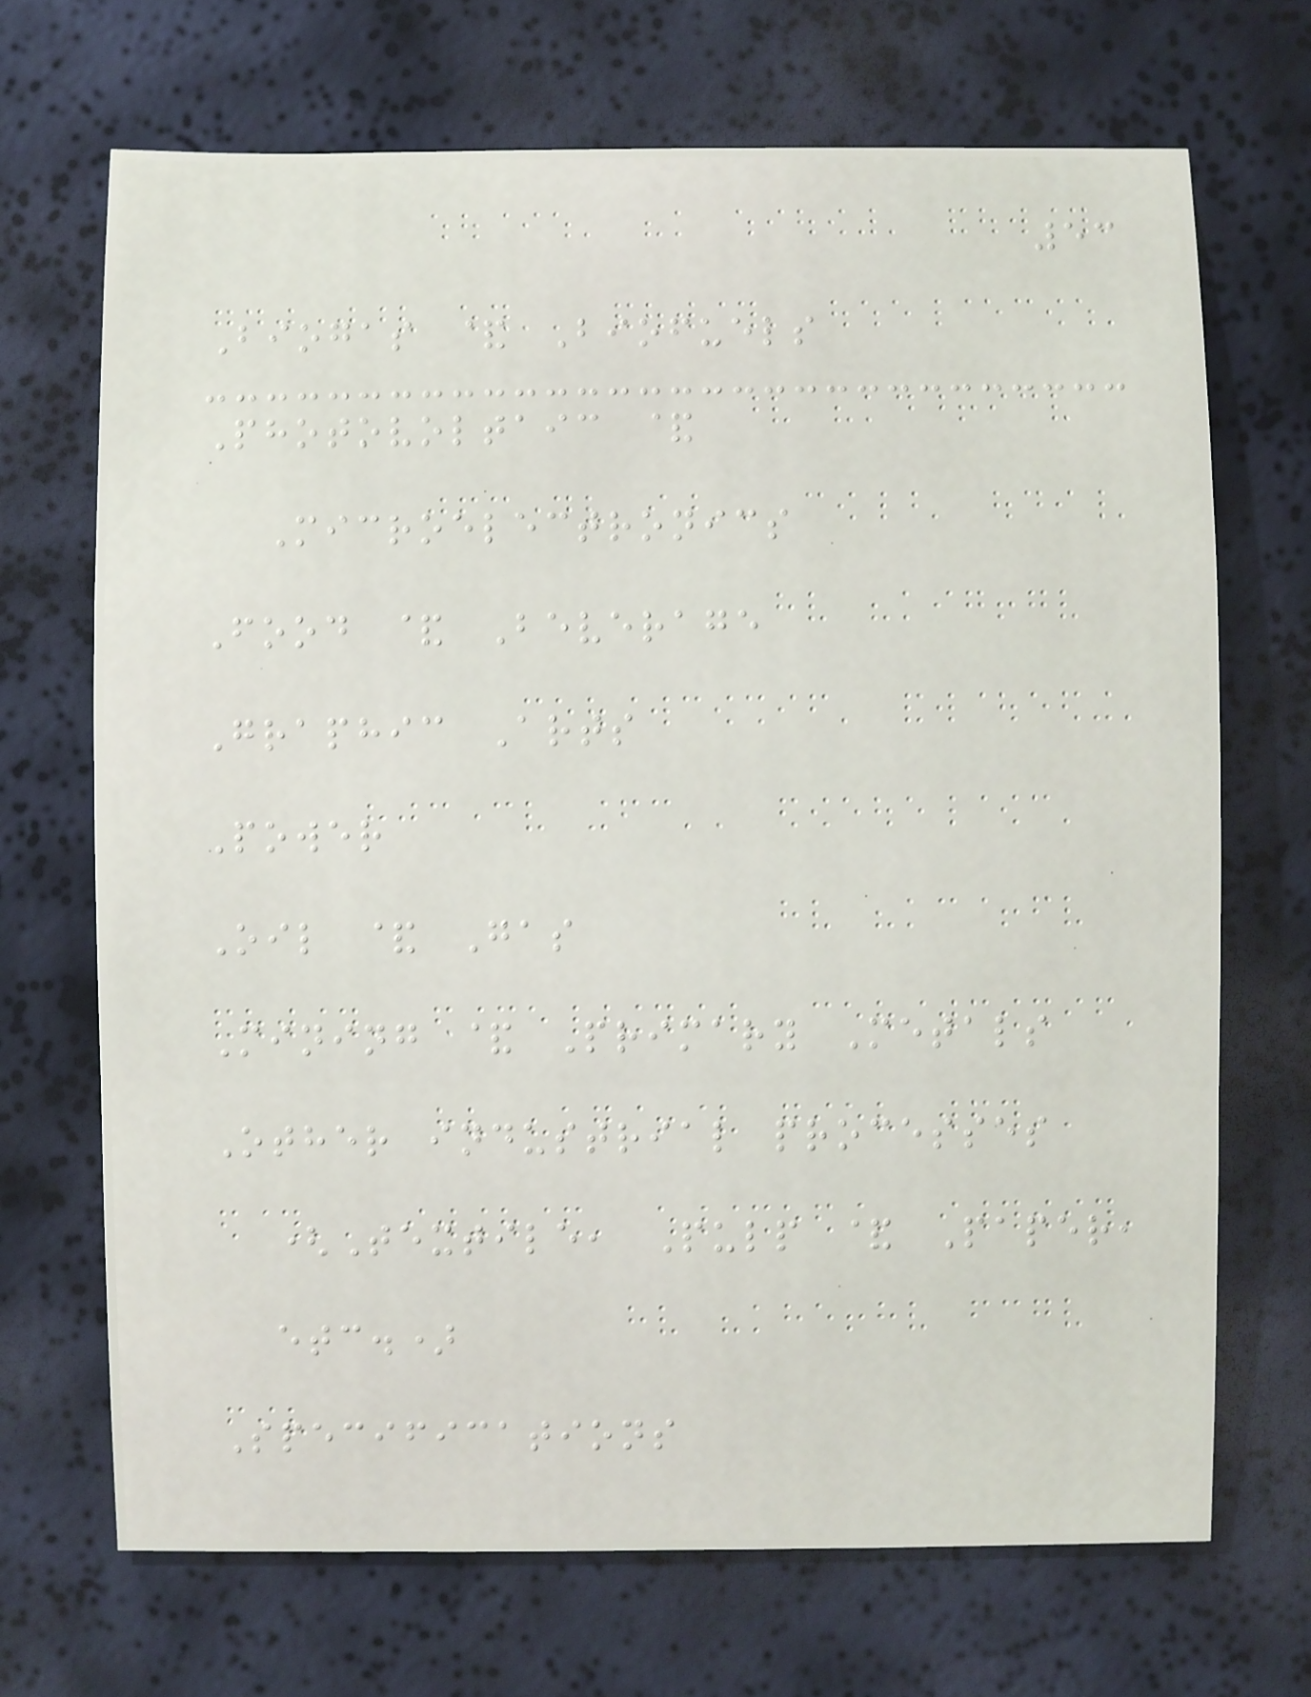53
Biogas & Biofuels
Photovoltaic &
Microelectronics
Food & Beverage
Graphic Arts
Power
Oil & Gas
Mining & Primary Metals
Other industrial processes
(Textile, Pulp & Paper,
etc.)
Specifications
